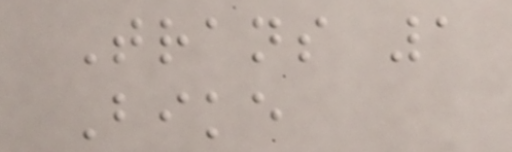Trans 1
Bike
